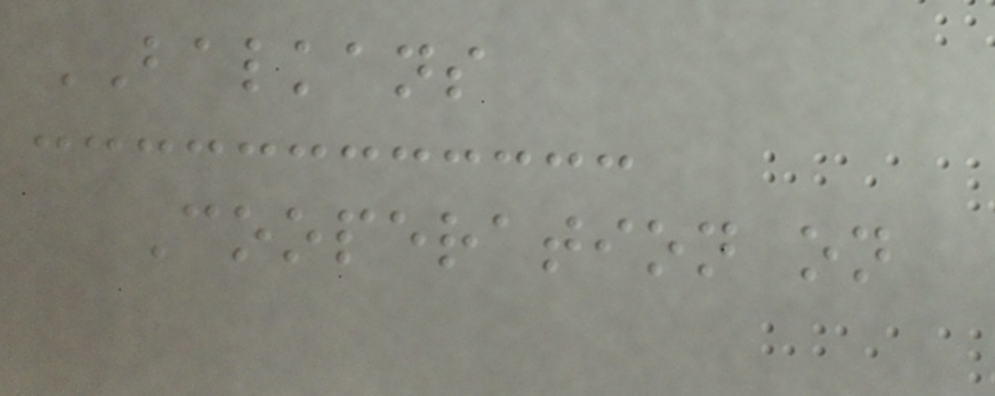BALKANS
Cooperation on
